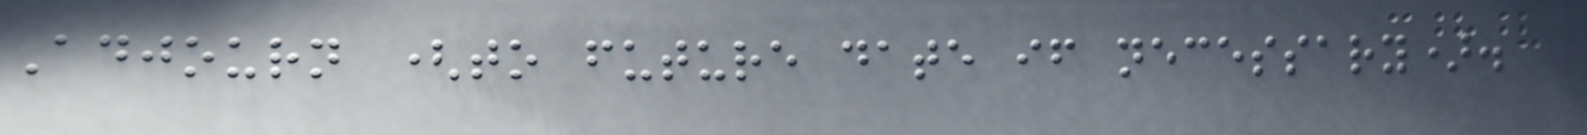Adjourn (to future date if necessary).
